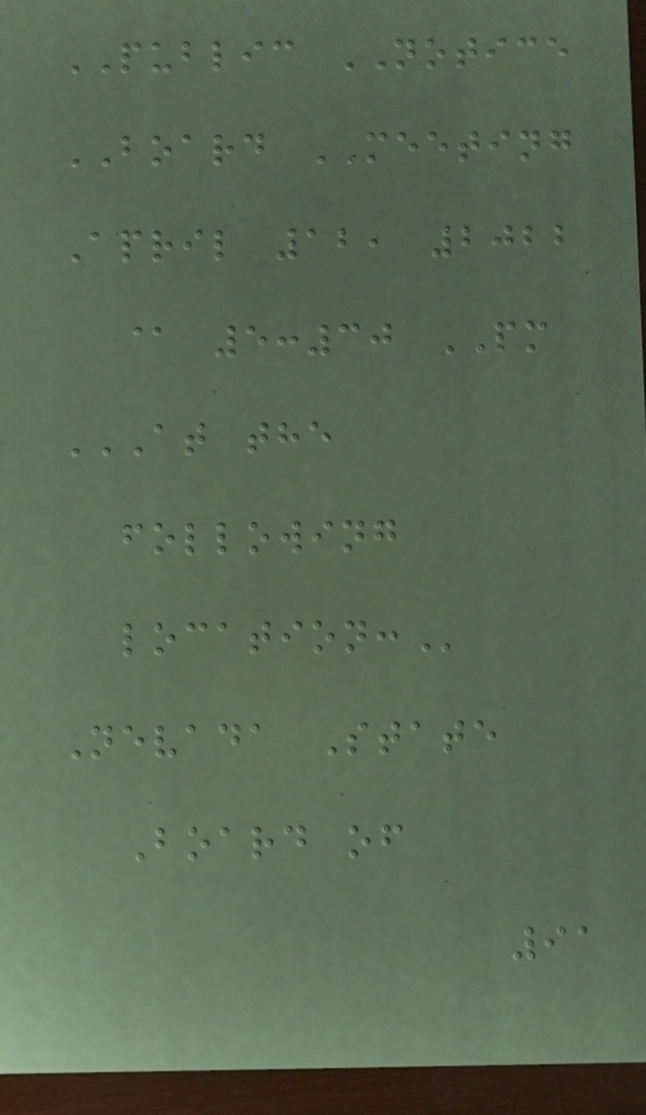PUBLIC NOTICE
BOARD MEETING
April 12, 2022
@ 5:30 PM
AT THE
FOLLOWING
LOCATION:
Nevada State
Board of
91
